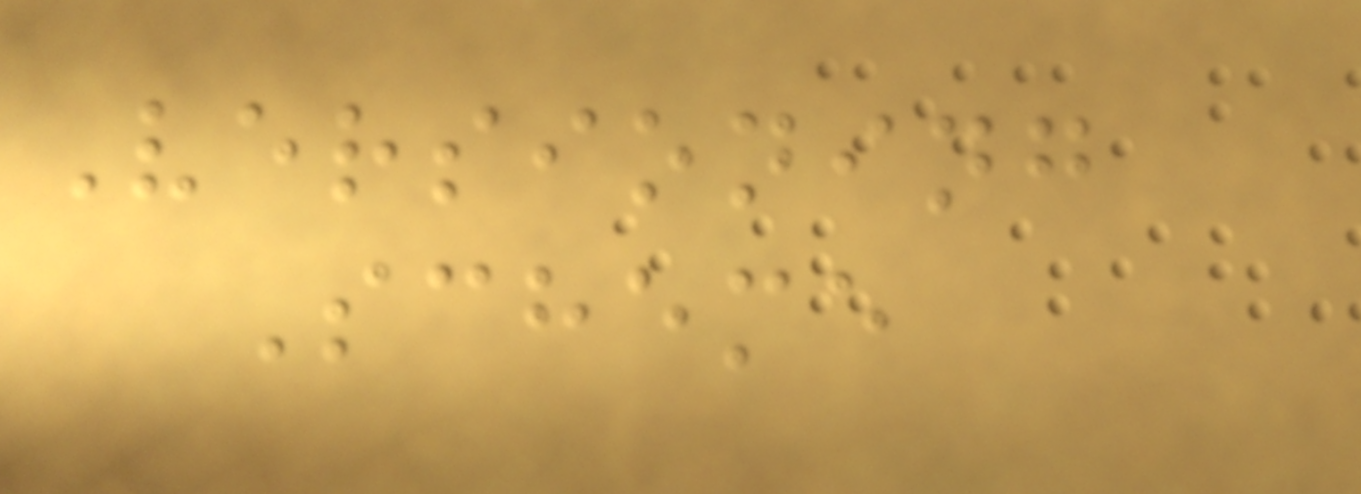Versioning
Scheme
